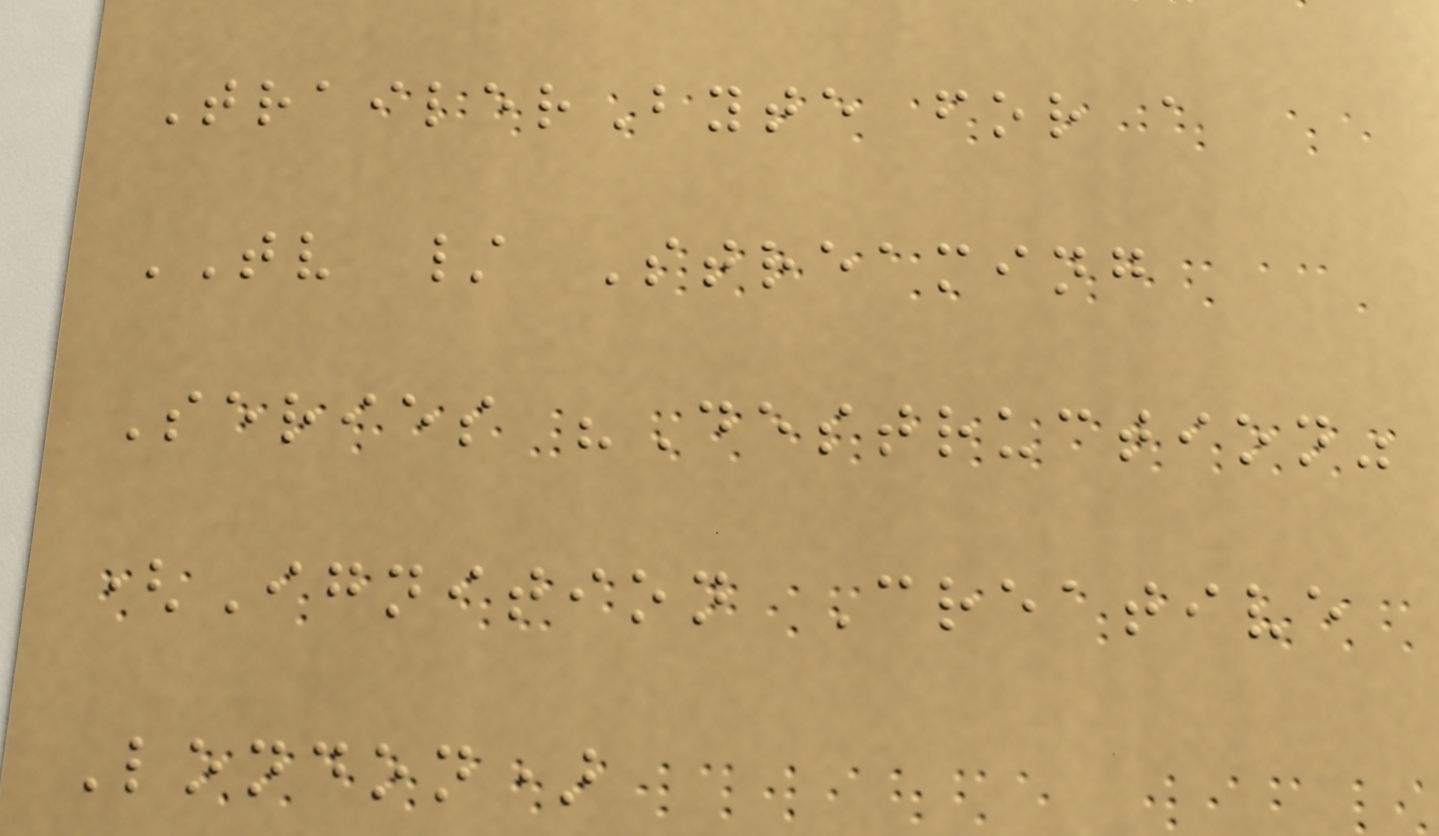TrailerByte for a
TV / Streaming
Series "Destruction"
(Ignition Creative
London)
